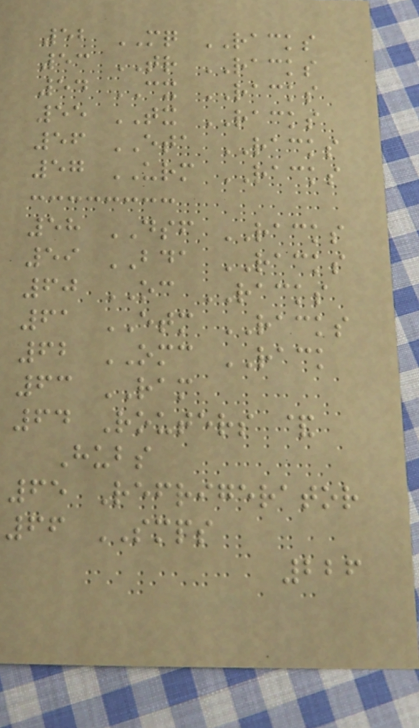52 MQ RACKS
53 TR RACKS
54 CX RACKS
55 TX RACKS
56 ETA RACKS
57 URM RACKS
58 DSF RACKS
59 BDA RACKS
60 OC RACKS
61 ETM RACKS
62 OMC RACK
63 RAM
64 Routers &
Hubs
65 Refrigerator
66 SMPS
226
